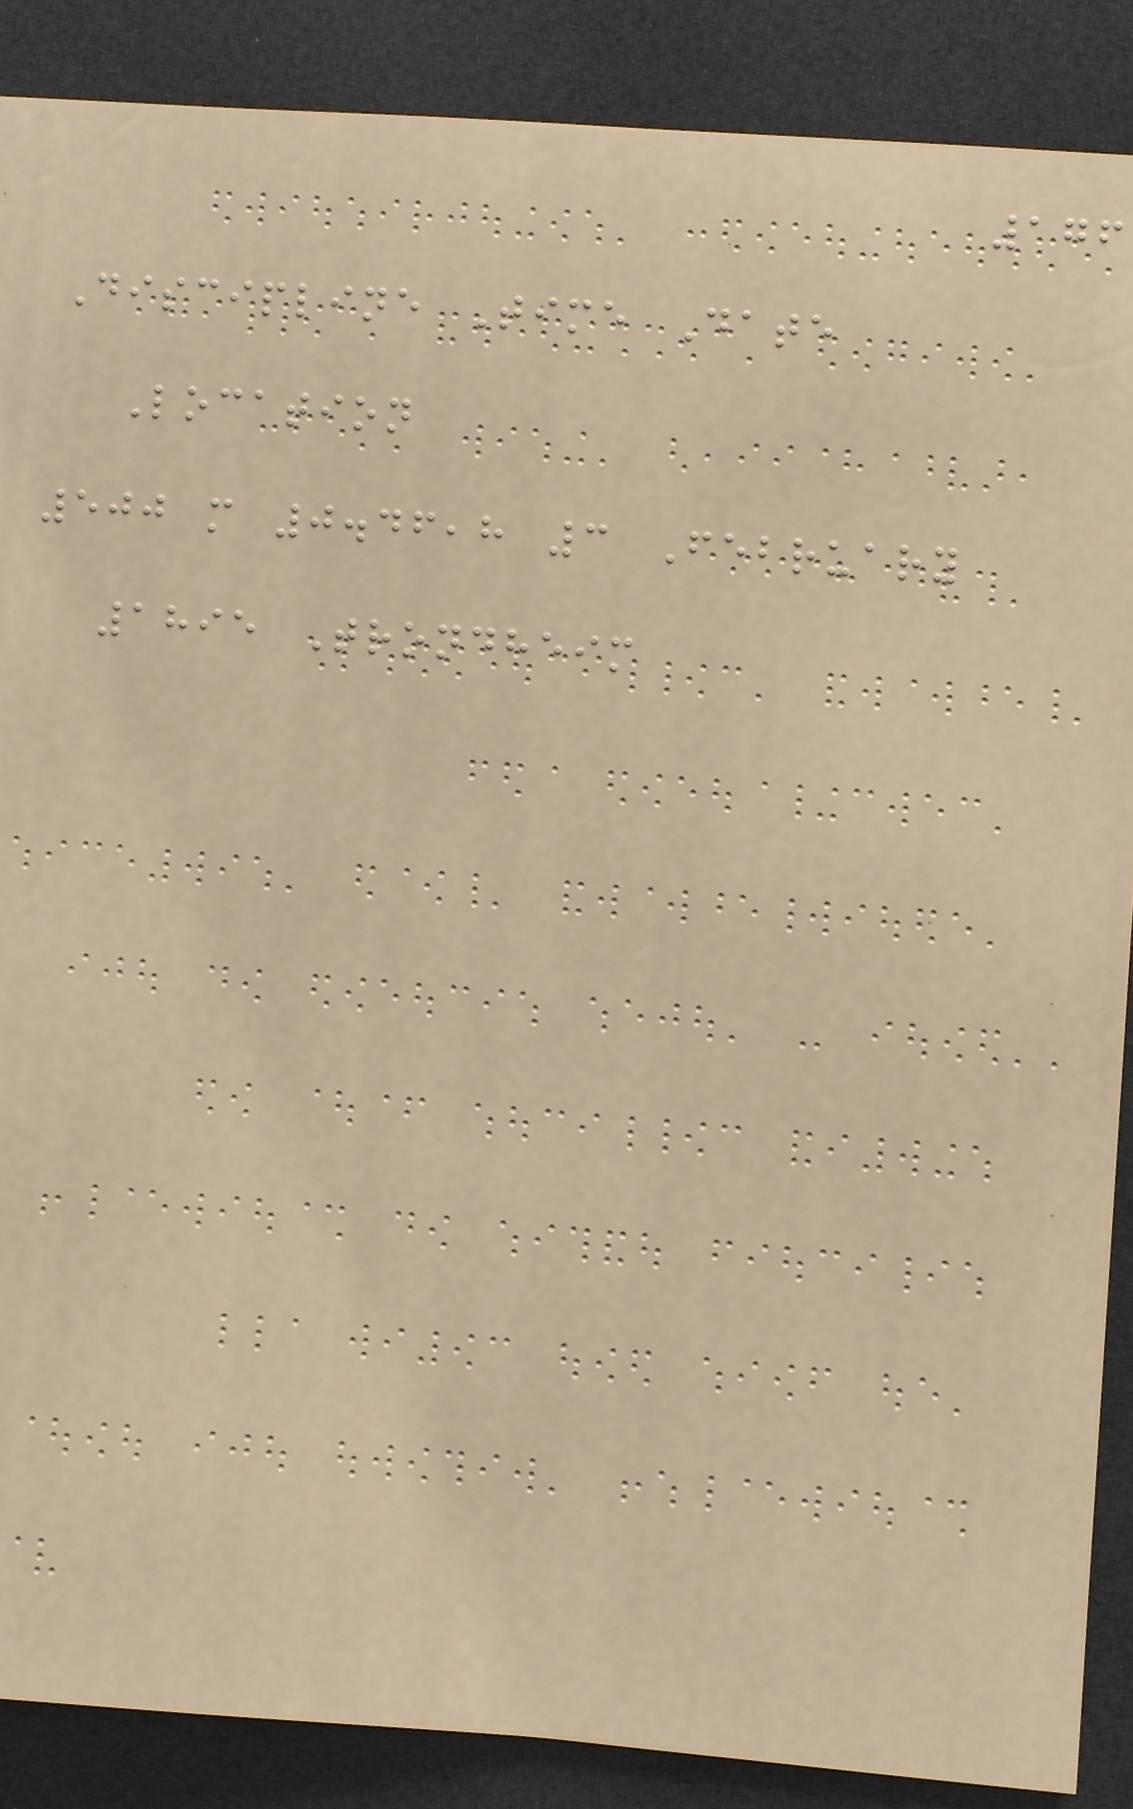176
Discipline Time Date
Location
500 m 0.46,8 3 February
1895 Trondheim
